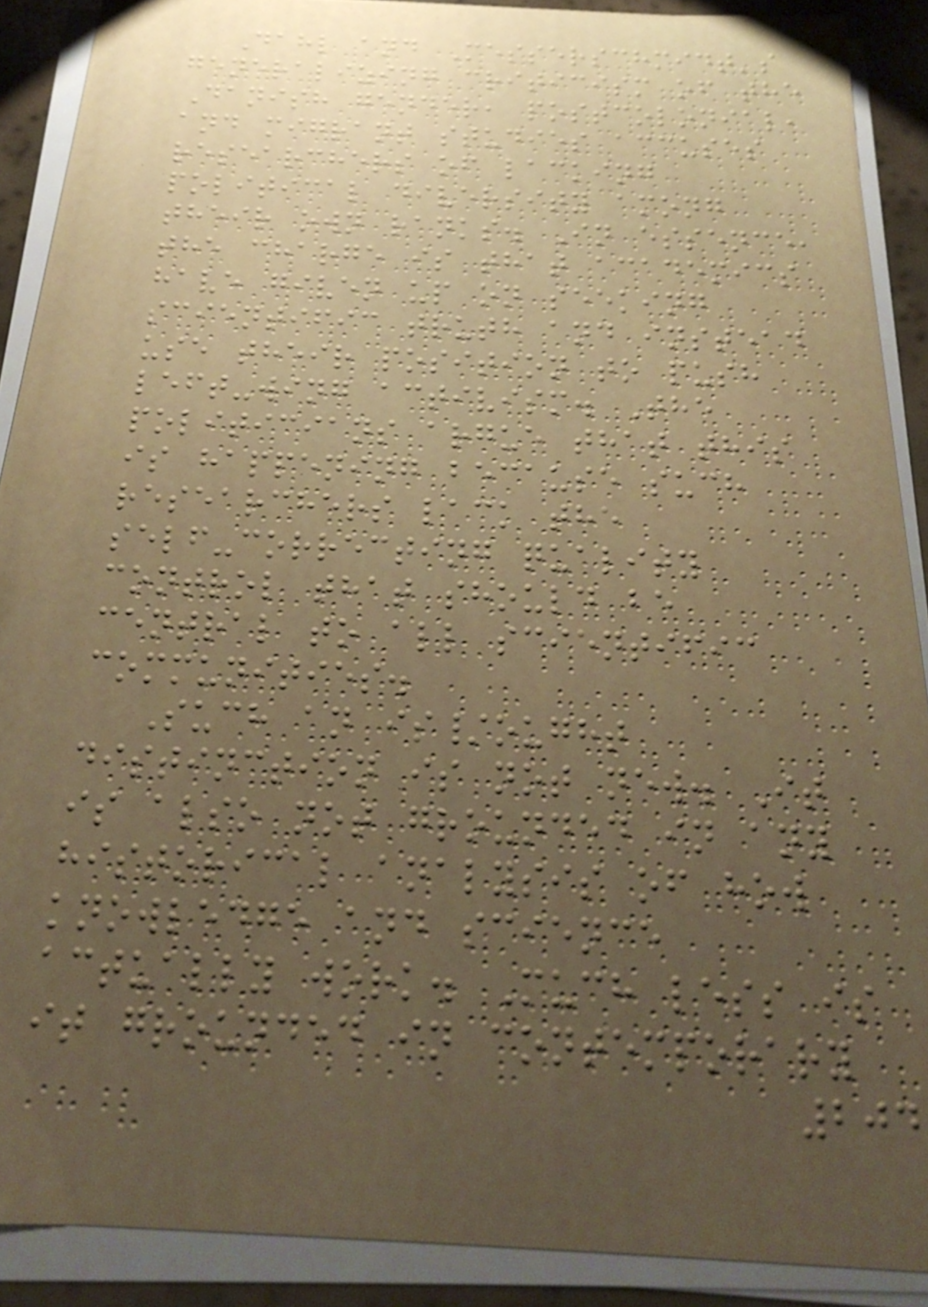Dahl and Messerschmidt's
generalizing criticism of the
Danish gender, postcolonial,
and migrant studies accuses
researchers of lacking
political diversity among
their own ranks. In essence,
the charge is that academics
have given up on seeking
scientific truth and instead
use their position to push
left-wing activism. The
politicians argue that this
is happening because such
researchers lack the
self-correcting quality
control that should be
central to all scientific
communities.
Such an is/ought
distinction is not new. It
is also not grounded in any
historical analysis of how
knowledge and science
actually work. Much less is
it grounded in contemporary
204
